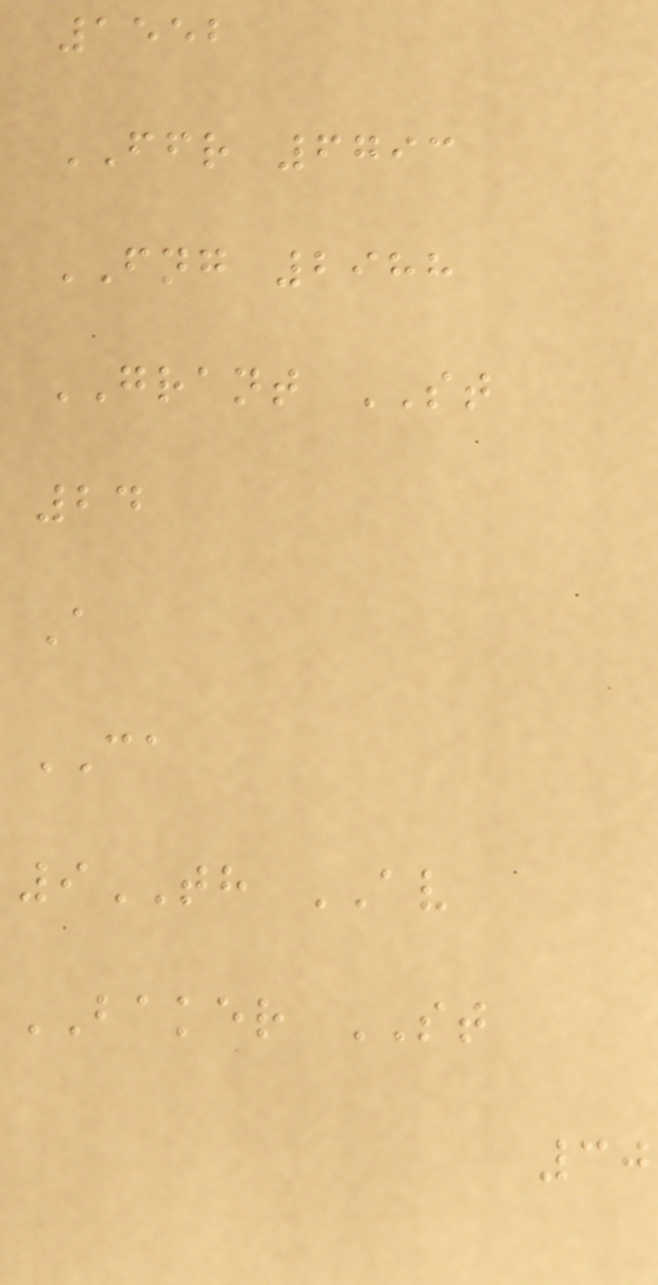1552
FFR 6793
FNG 2988
GRANT ST
24
A
CA
9TH AV
BAKER ST
30
